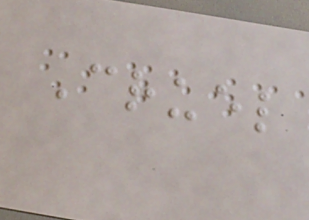Cruel
